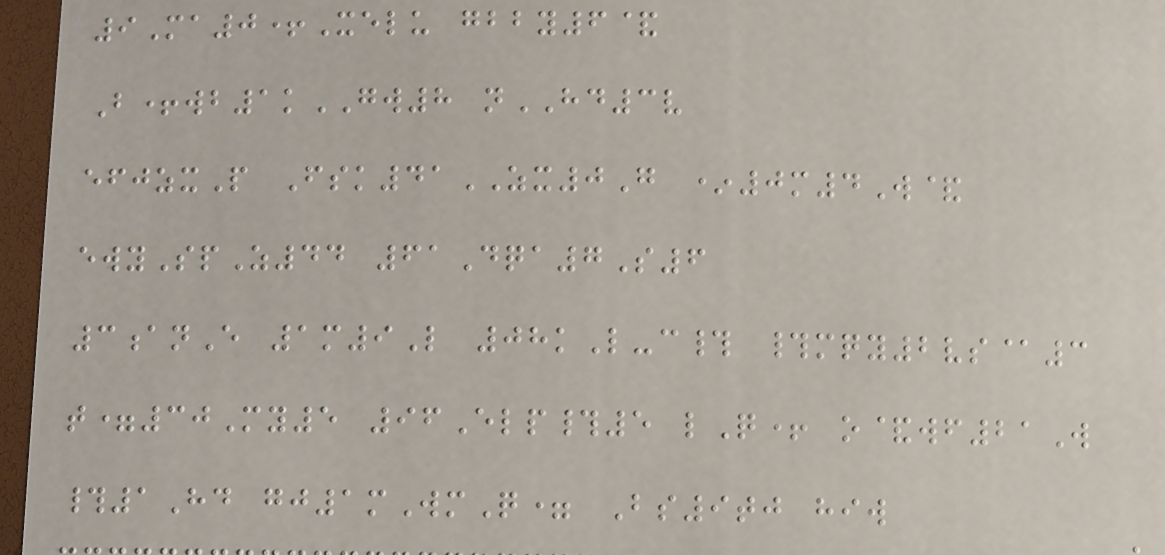9Ma0+Xelu gbby6&
B+wb1kGW8 nHD3v
efjzxP Fsk41ZX0G *0m4W&
ewySpZ44 61Dqa7S6
3anE 1m9L 08kL-c# #mqy2vs@3
t=30My5 96Elp#5 lQ+ o&wf21W
#1Hd gj1mWmQ= Bs9tj hiw
